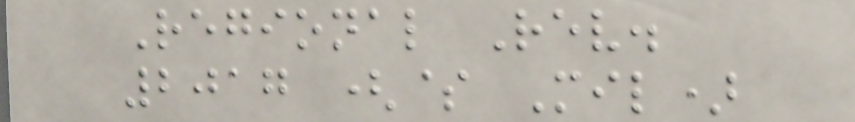Regional Rev.
2017 ($ Mil)
